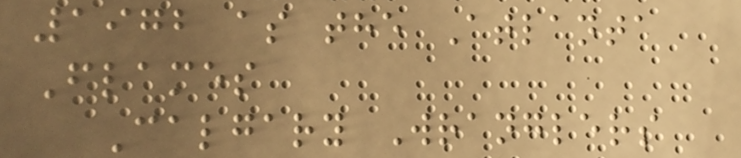1972 as the Atlanta
Flames
Calgary Wranglers
